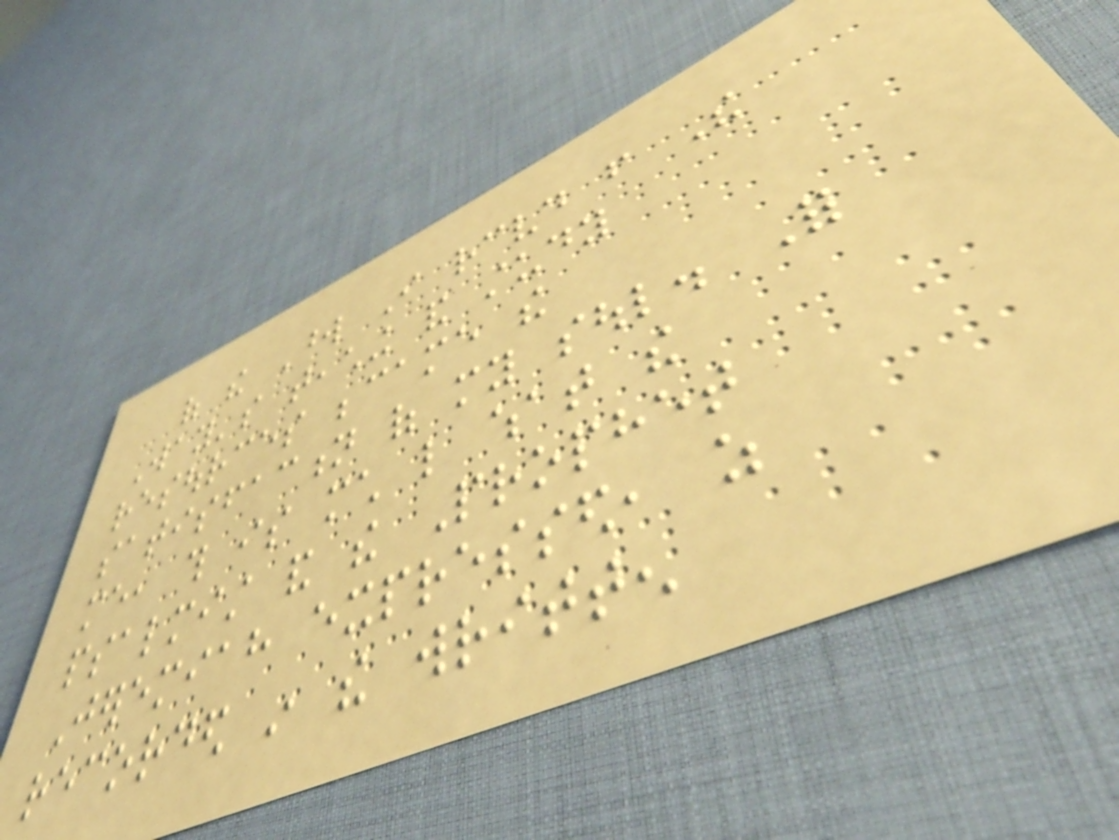of the Word I received from The
Way's teaching and study
resources became the
satisfaction of my soul. For
me, this is much like what the
psalmist and the Prophet
Jeremiah expressed, as
recorded in the written
